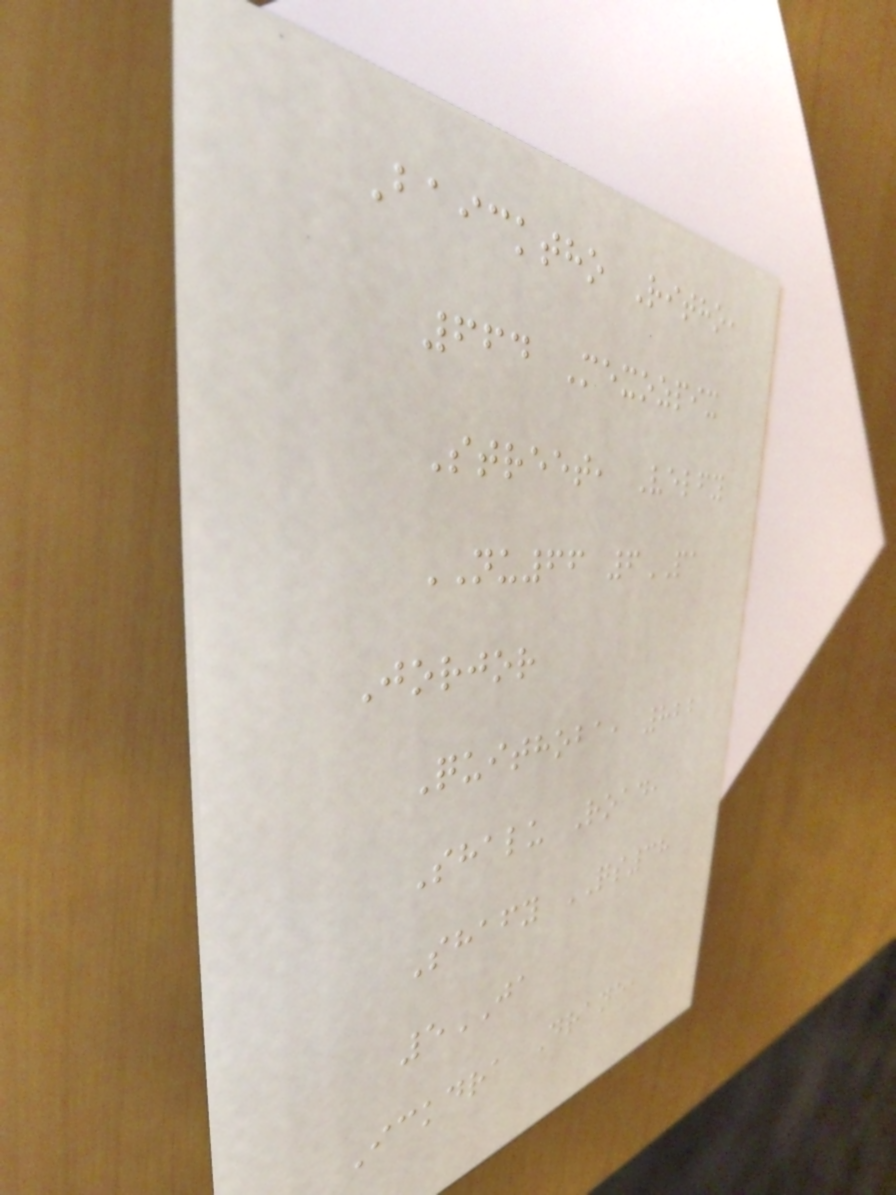Baicktho Ritho,
664 Mexozpix
Street, Velfy
NU66 6PA
Jorjor
Quithoba, 822
Shalu Road,
Shafy QS38
5JA
Ickdra Drane,
